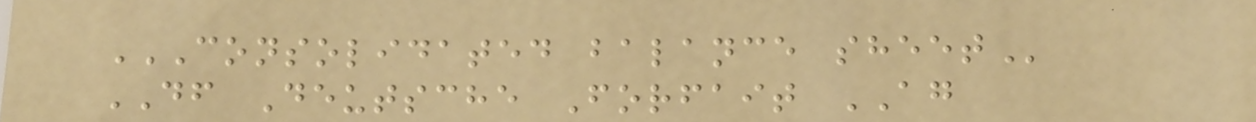CONSOLIDATED BALANCE SHEET
DF Deutsche Forfait AG
